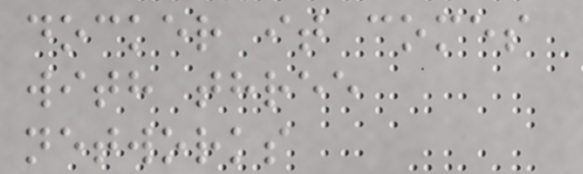docker it comes
with three
networks
